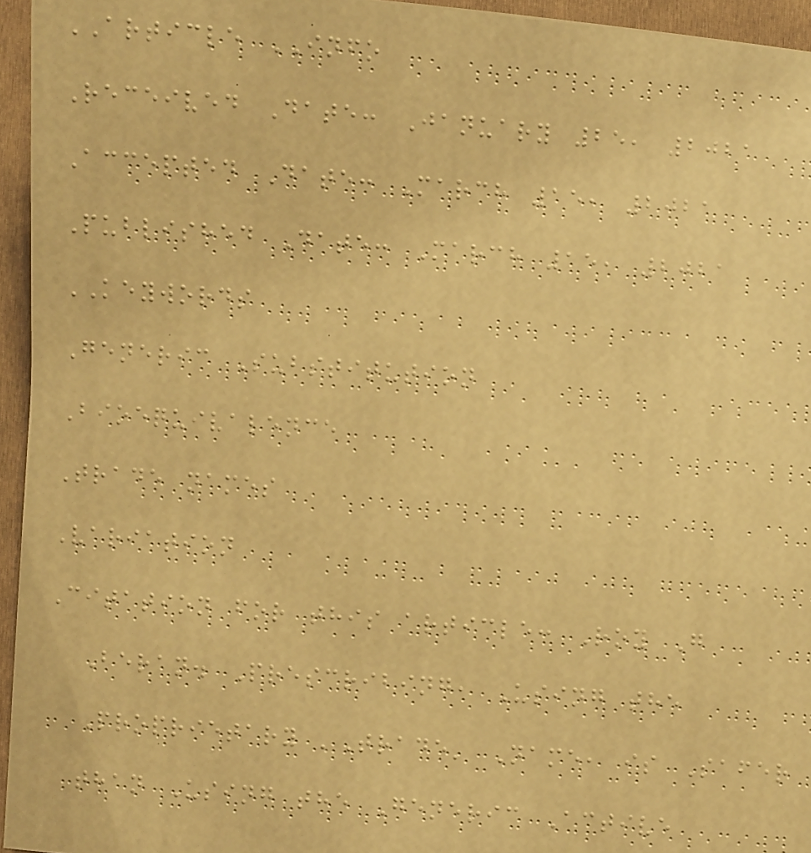ARTICLE INFO
Received Date: January 25, 2021
Accepted Date: March 15, 2021
Published Date: March 15, 2021
KEYWORDS
Generic Substitution
Bioequivalence
Trade names
Variation
Citation for this article: Roy G
Beran. Prescribing, Using the
Proprietary 'Trade' Name, is Safer
than Using the Generic Active
